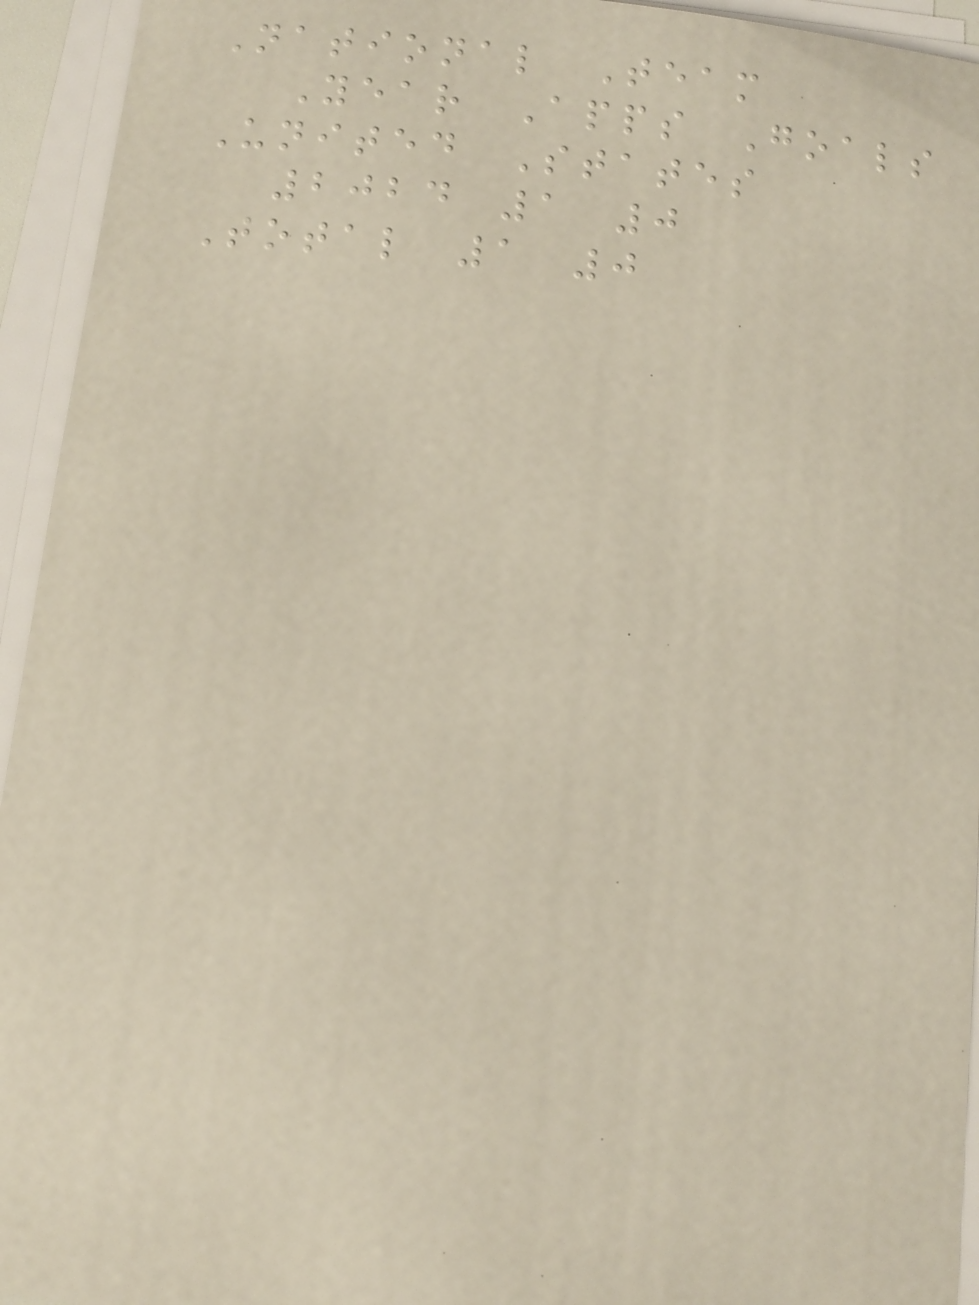National Team
Year Apps Goals
United States
2024 1 0
Total 1 0
